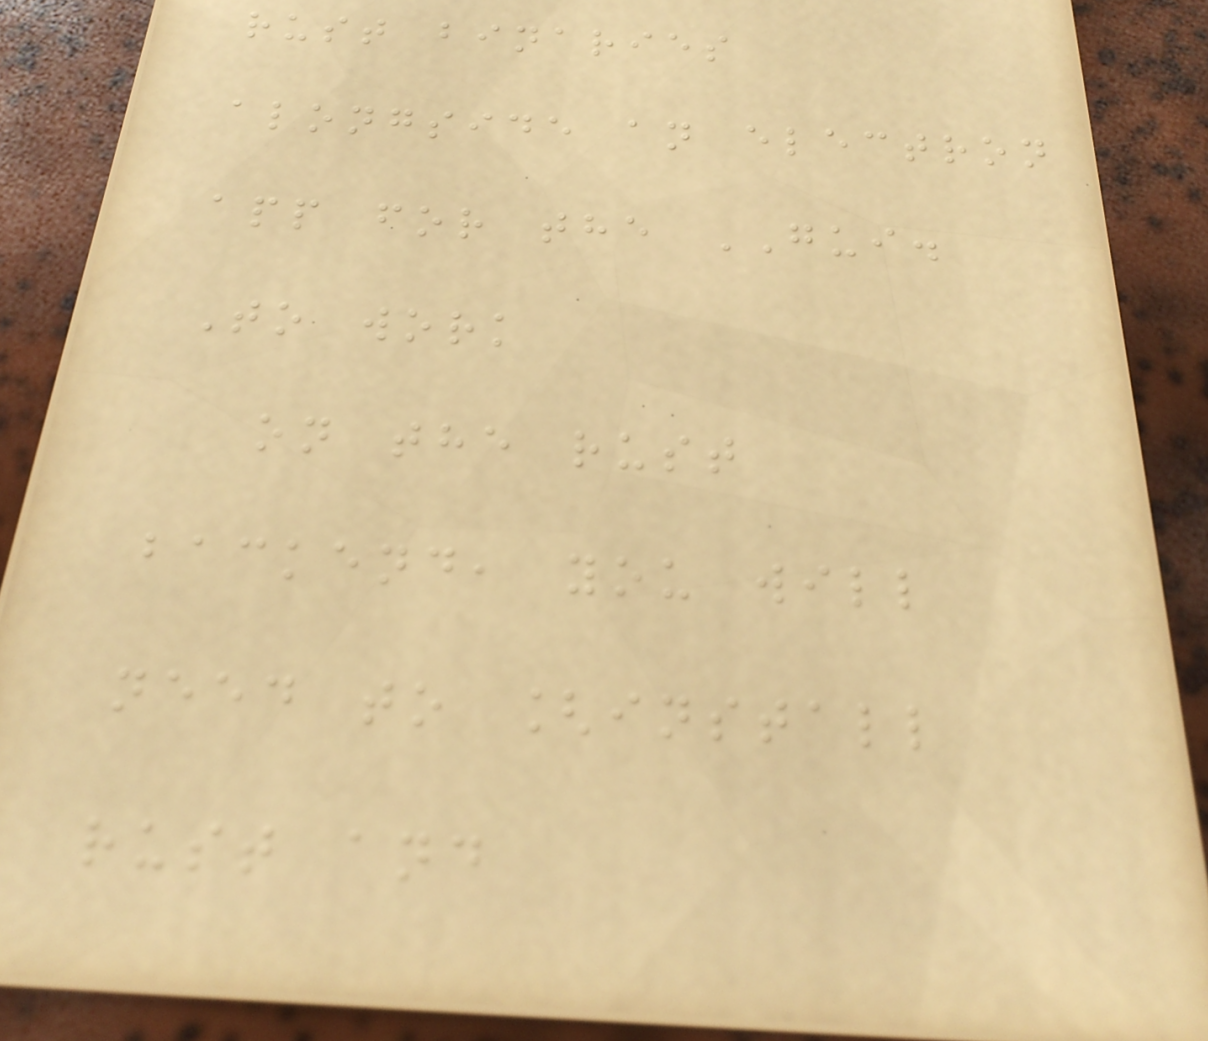rust binaries
alongside an electron
app for the GUI.
To work
on the rust
backend, you will
need to [install
rust and
